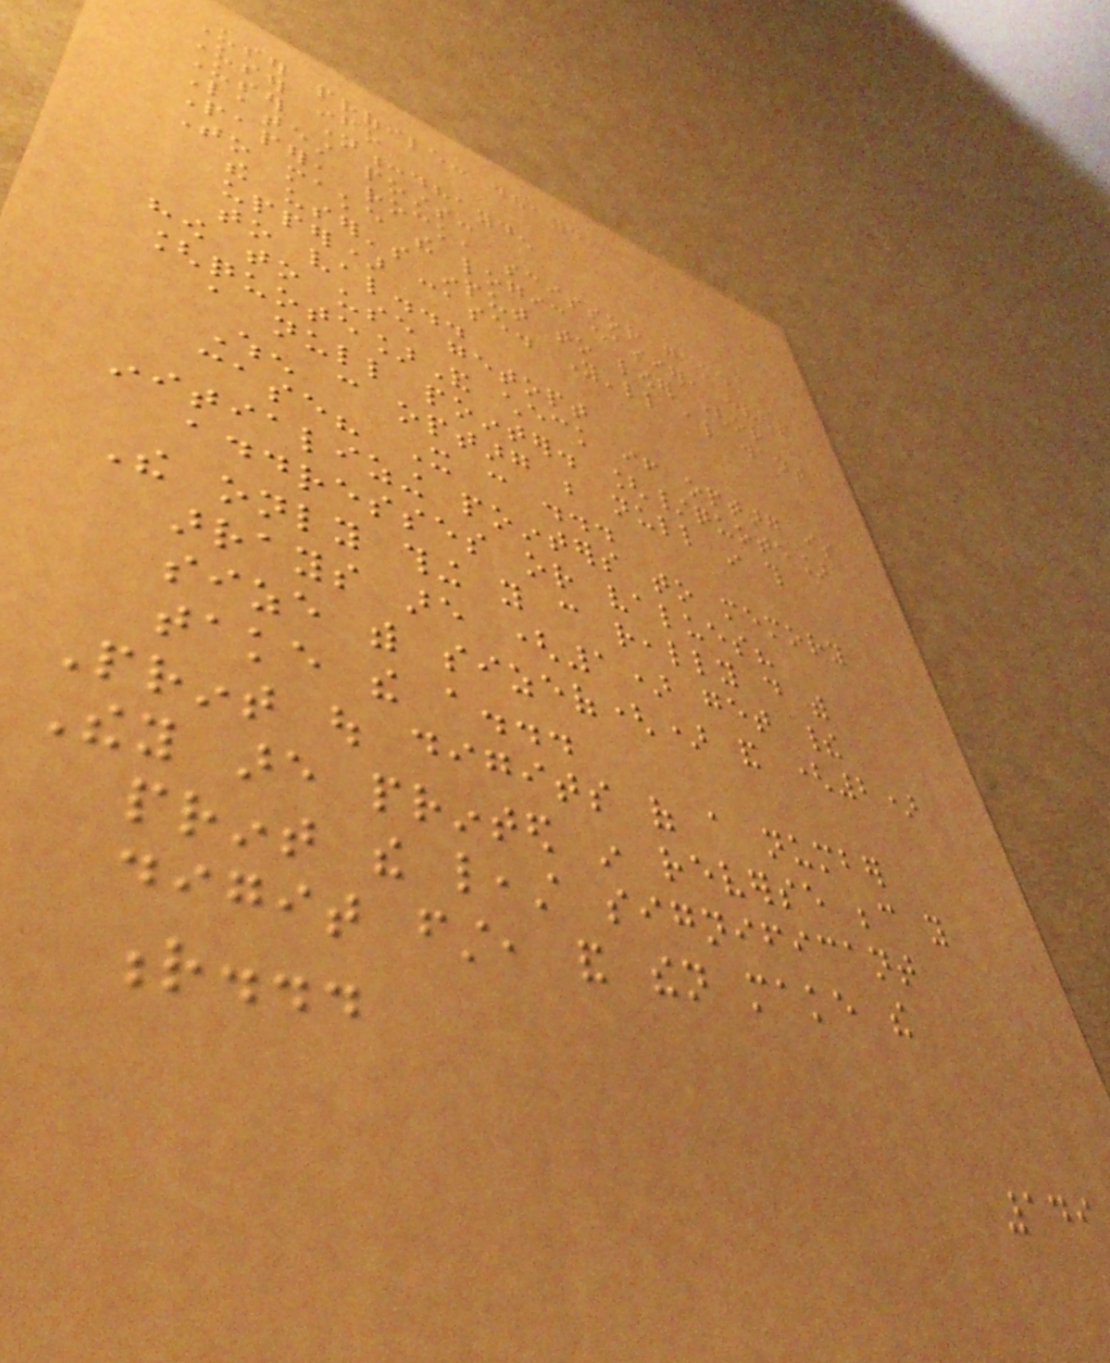User profile: dhayden
User info
User name:dhayden
Latest posts:
Paper, rock, scissor game
To make the logic easier, convert
the user's input to lower (or
upper) case. You'll also want
to val...
how to use getopt
[quote]And check if optarg is
a null pointer. [/quote]
When can optarg be null in this
case? It can ...
initializing pointers to memory
addresses or values?
The only thing you can really do with
arrays are (1) get their
size with sizeof() and (2)
take the a...
Print out digits of a number
They are printed in reverse because you
print the least significant
digit first, and then make the
r...
149
